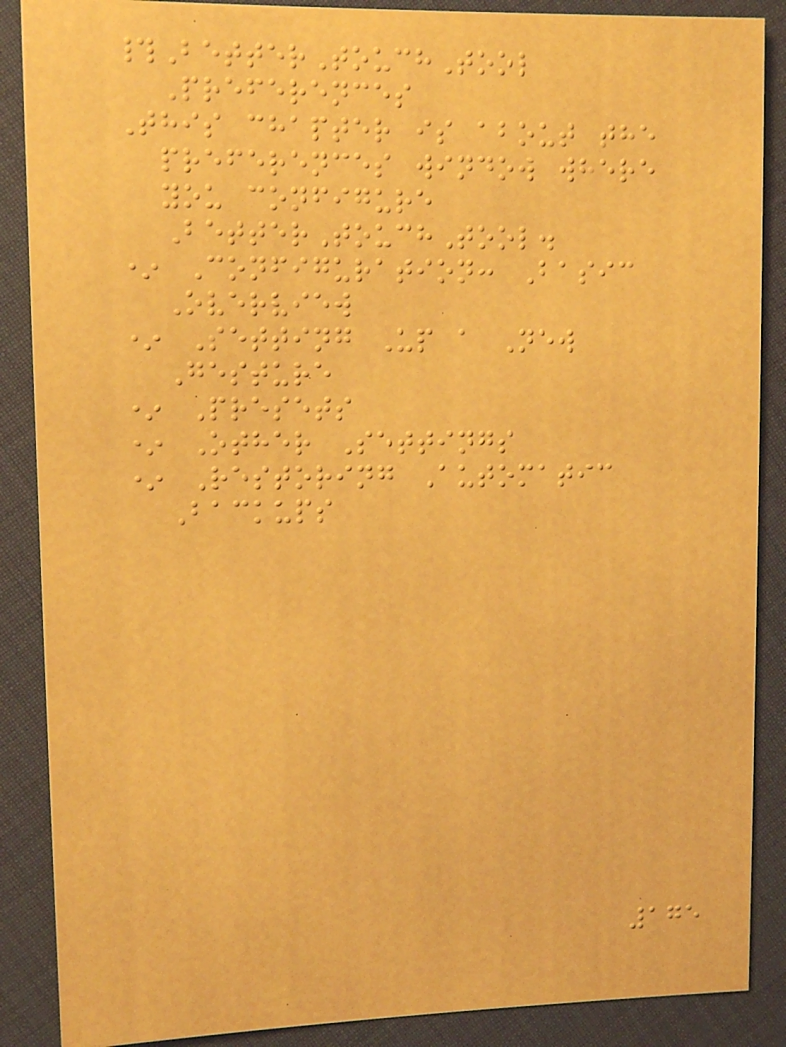#BetterTouchTool
Preferences
This chapter is about the
preferences window where
you configure
BetterTouchTool.
* Configuration: Basic
Overview
* Setting Up a New
Gesture
* Presets
* Other Settings
* Restoring Automatic
Backups
175
